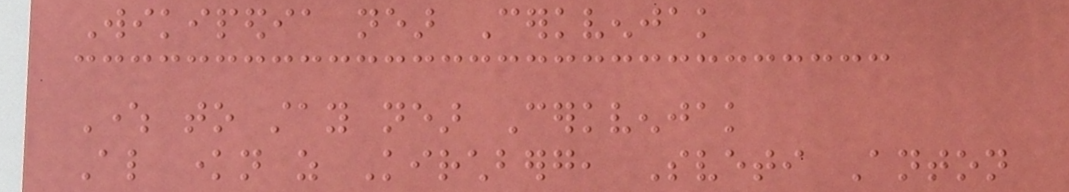Wikipedia near Cerkvenjak
Where to stay near Cerkvenjak
Also known as Kirchberg, Sveti Anton
